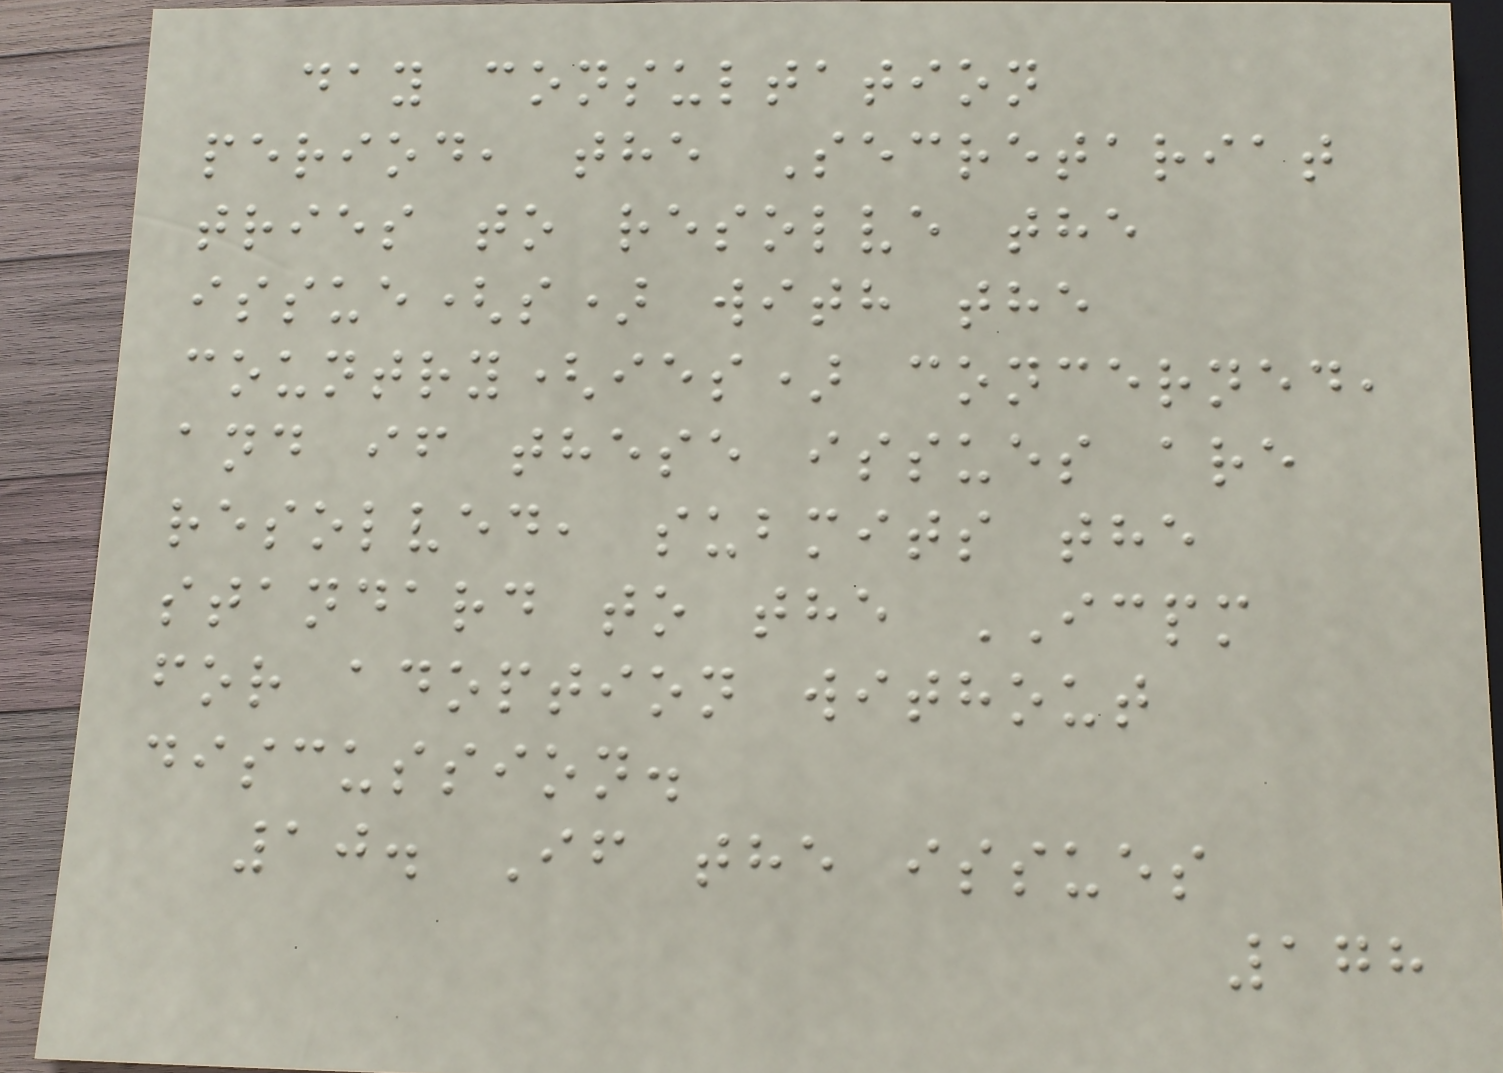day consultation
period, the Secretariat
tries to resolve the
issue(s) with the
country(ies) concerned,
and if these issues are
resolved, submits the
standard to the ICPM
for adoption without
discussion.
10. If the issues
178
